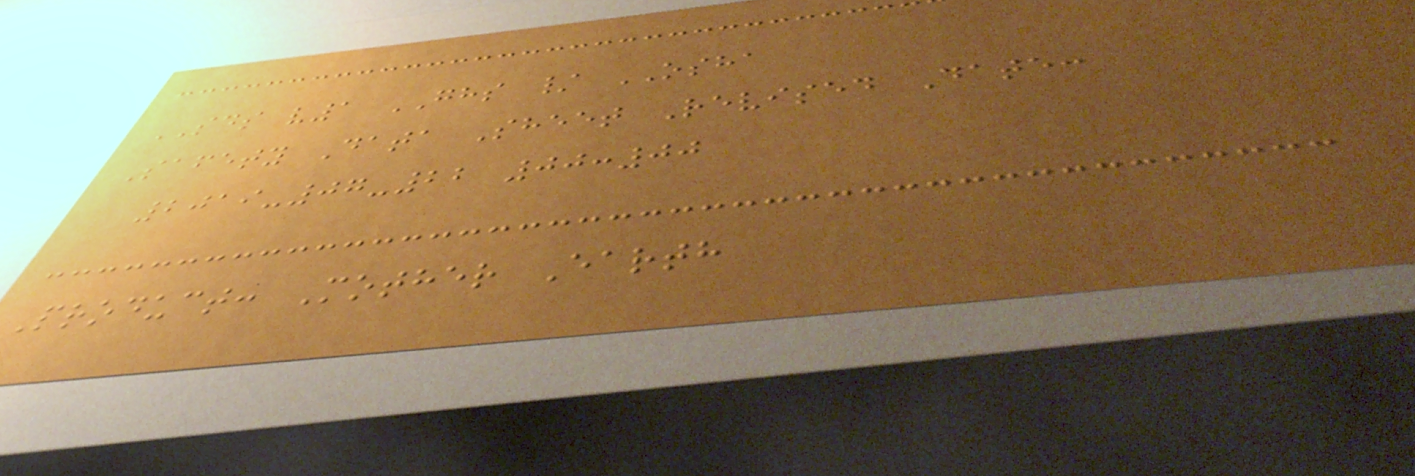SDS v1 GHS / OSHA
Safety Data Sheet Revised Date:
2019-07-22 00:00
Product: Mother Earth
